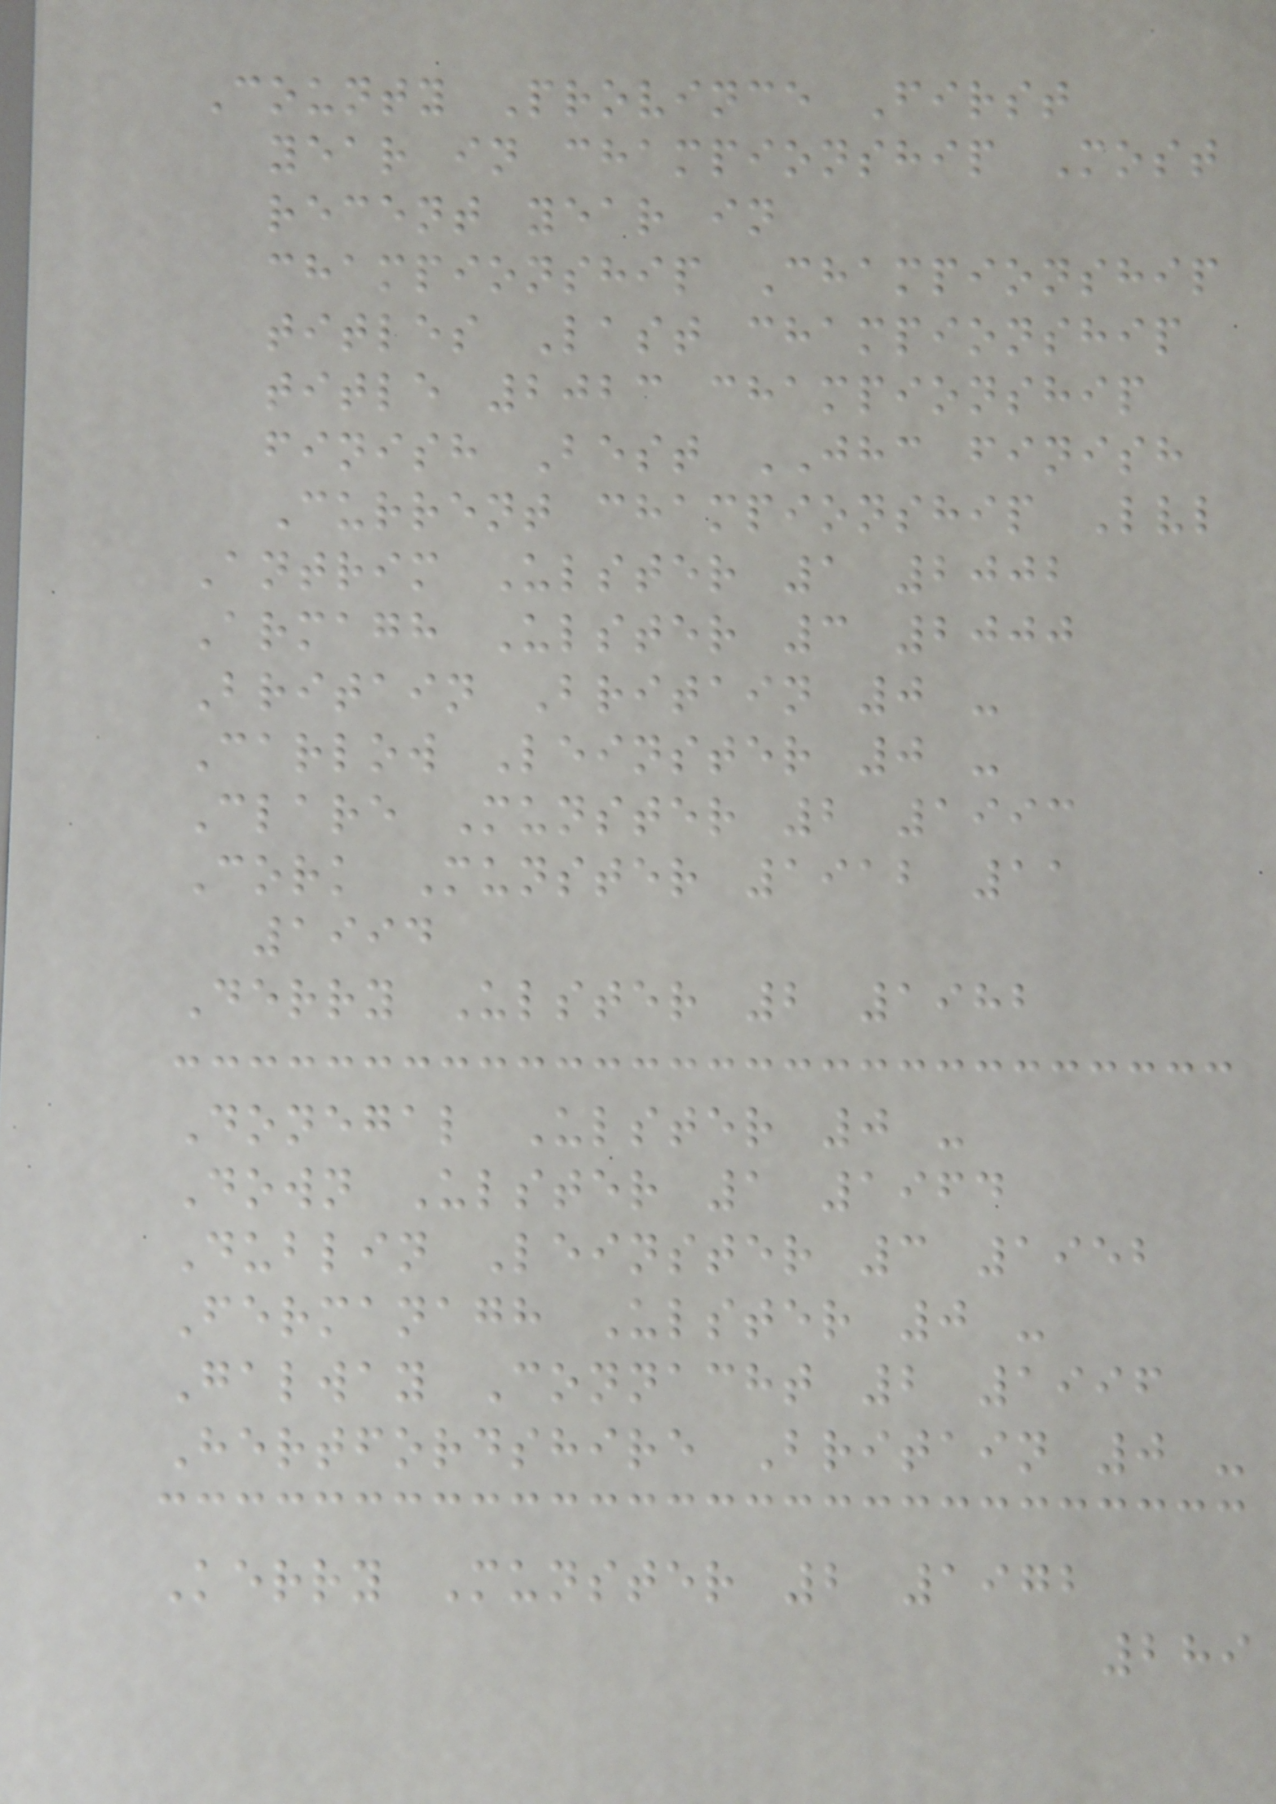County Province First
year in championship Most
recent year in
championship Championship
titles Last championship
title 2023 championship
finish Best JHC finish
Current championship Lvl
Antrim Ulster 1 2002
Armagh Ulster 3 2000
Britain Britain 0 -
Carlow Leinster 0 -
Clare Munster 2 1993
Cork Munster 1912 11
1994
Derry Ulster 2 1982
Donegal Ulster 0 -
Down Ulster 1 1964
Dublin Leinster 3 1952
Fermanagh Ulster 0 -
Galway Connacht 2 1996
Hertfordshire Britain 0 -
Kerry Munster 2 1972
289
